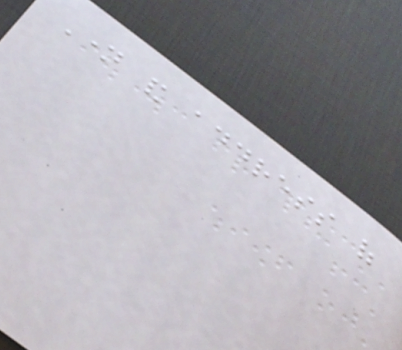Name and address of
